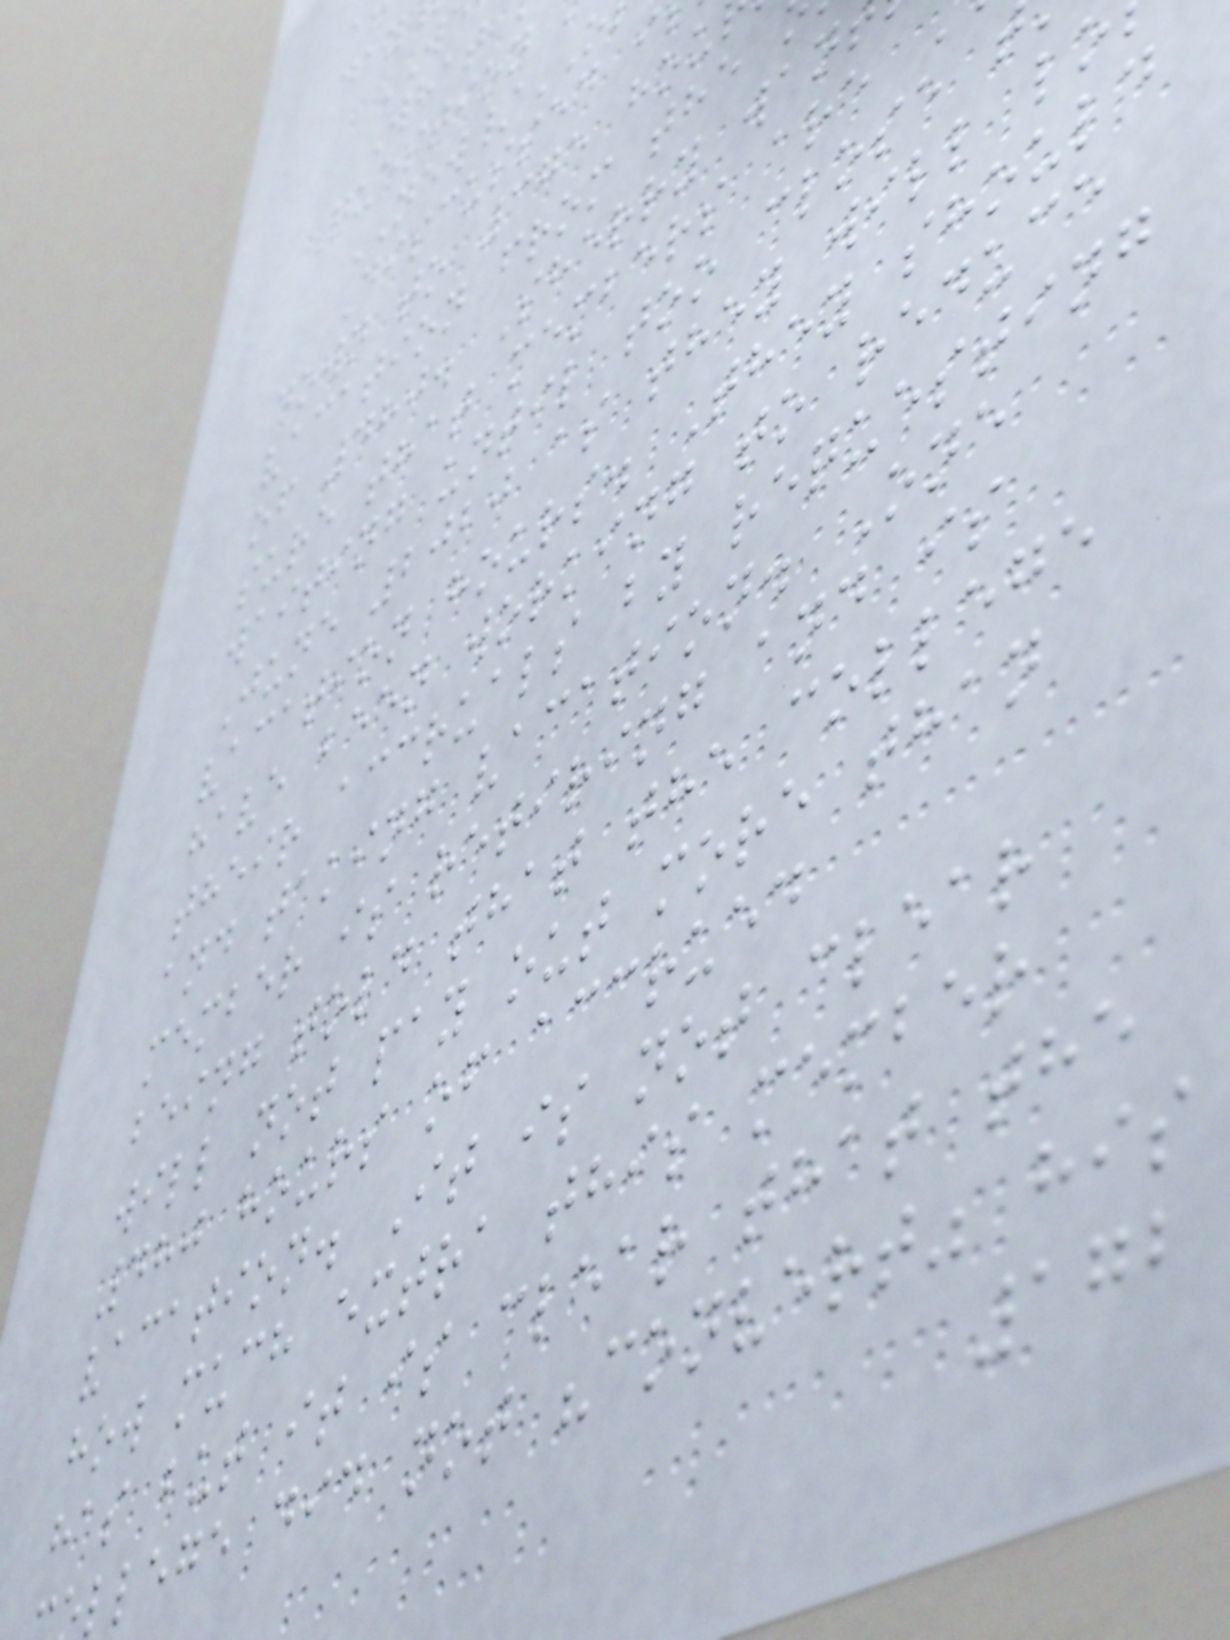Question
NEW/
Discussed i
down to 375 hou
vacation from the
of 480. Sherry wan
sure that members are
waiting until too close
June 2020 as they will lo
vacation hours. They should
have been working to reduce
their accruals by requesting
and taking vacation. One
member is retiring and is
being told that the college
will not pay out more than
480 hours of accrued
vacation. It is not clear
how much extra this member
has but it is clear that the
llege did not "convert" his
172
